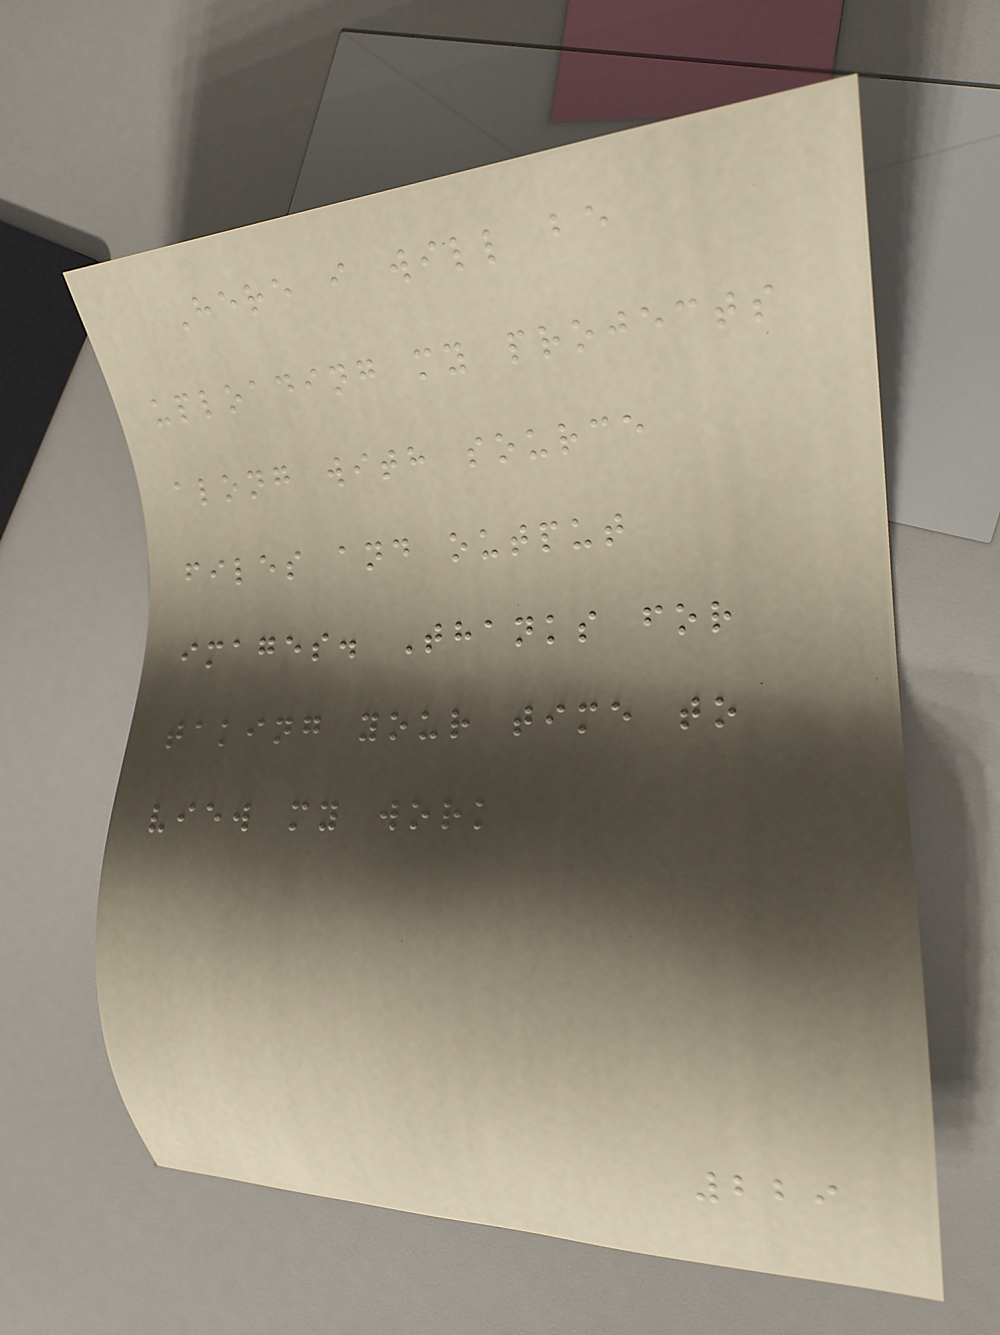Here i will be
uploading my projects
along with source
files and output
images. Thanks for
taking your time to
view my work
229
